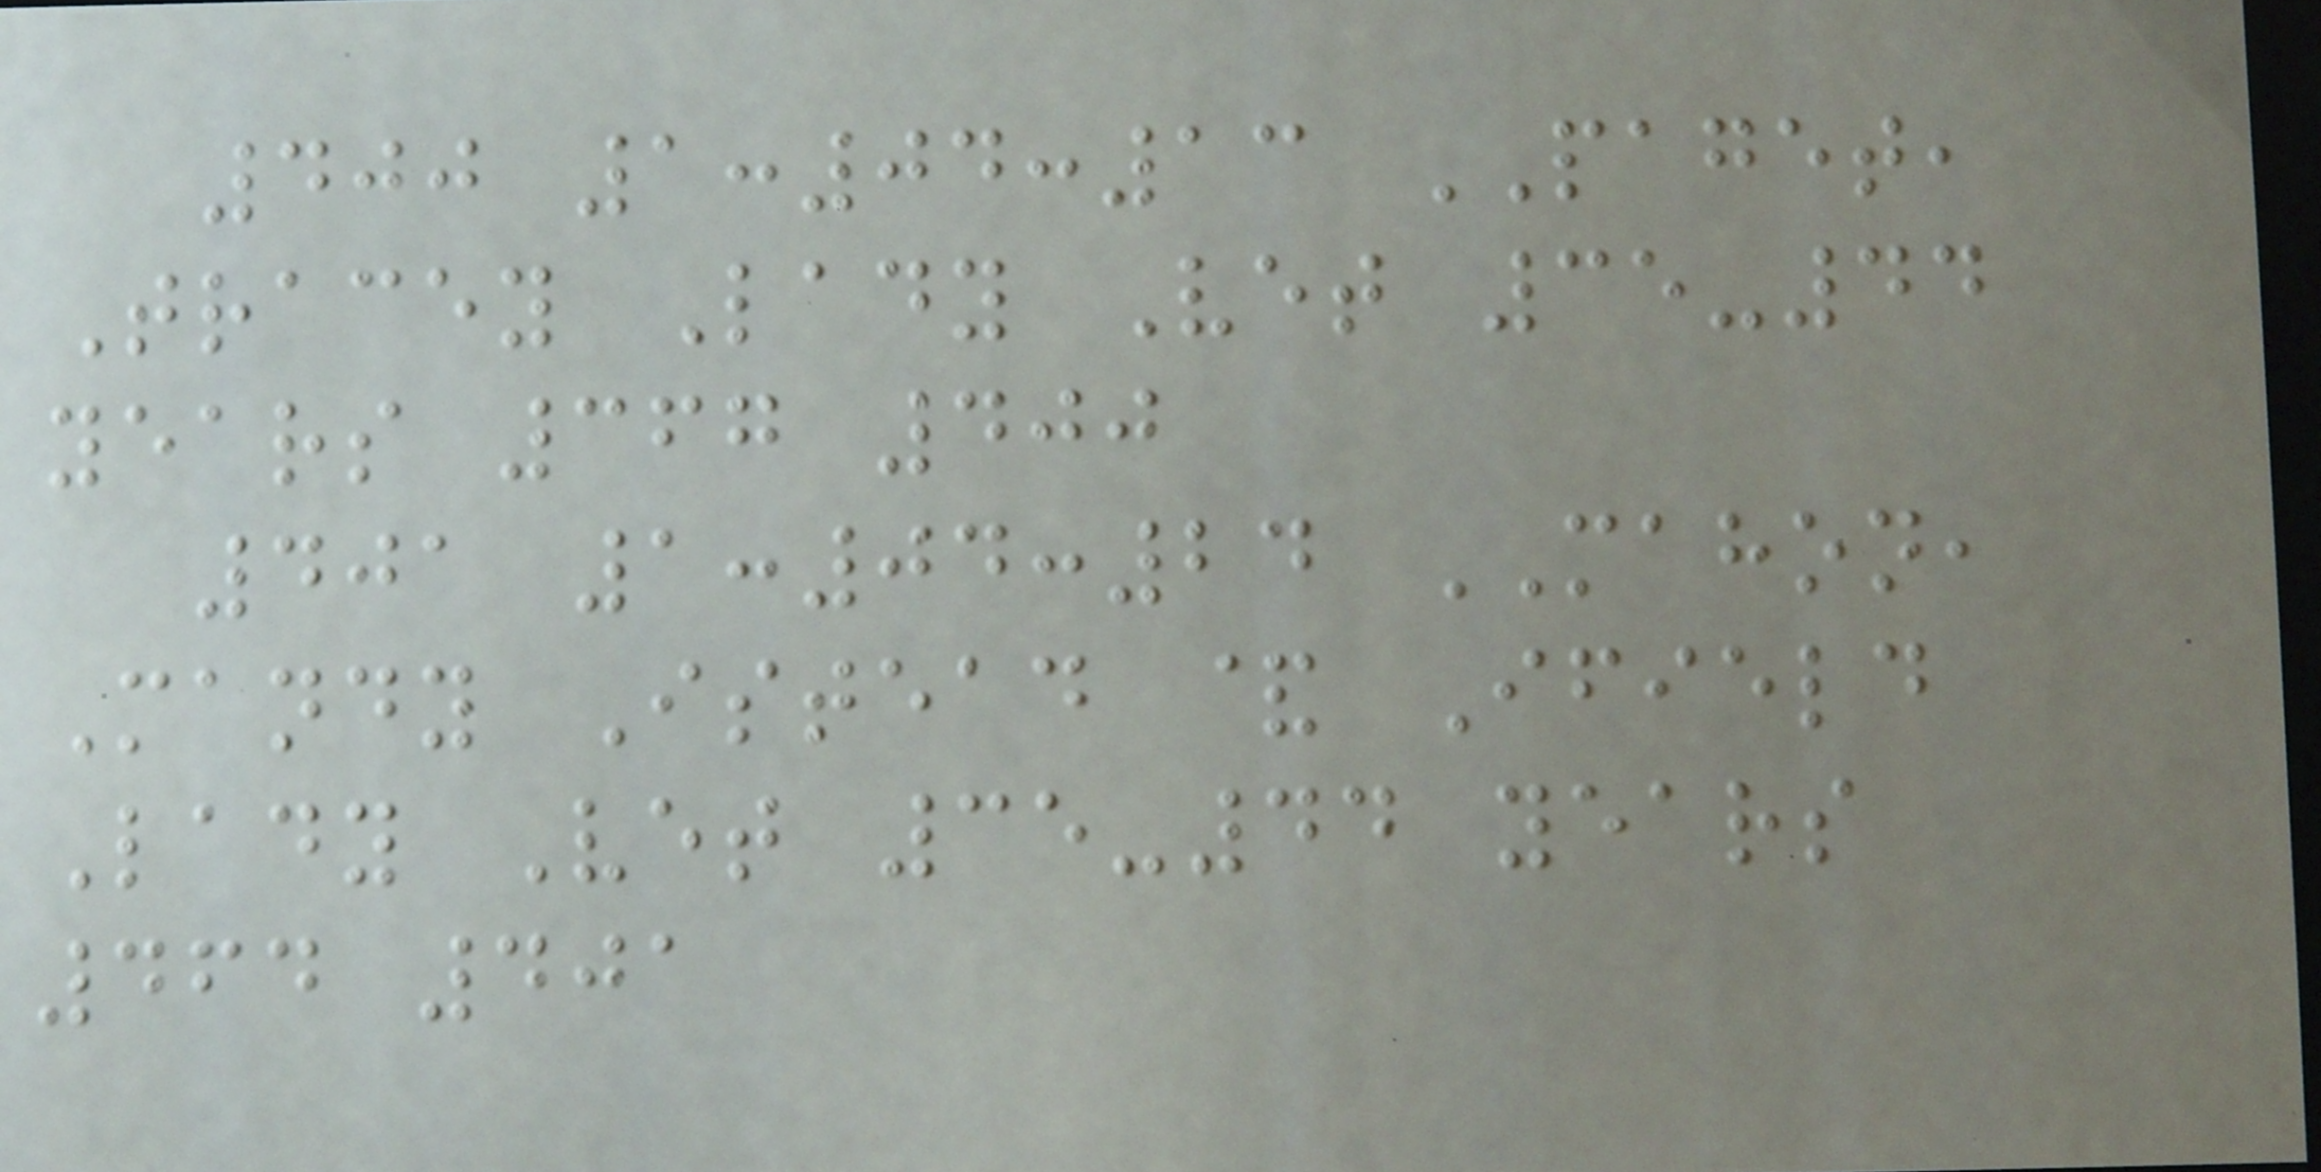400 1:04:13 PAGET,
Tracey Lady Vet 35-44
years 367 400
401 1:04:24 MAHON,
Mandy Istead & Ifield
Lady Vet 35-44 years
464 401
